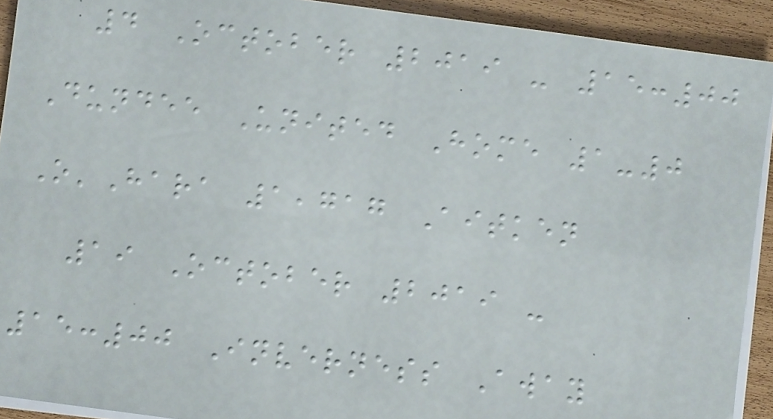4 October 2019 - 15:00
Dundee United Home 1-0
O'Hara 1,717 Aitken
19 October 2019 -
15:00 Inverness Away
